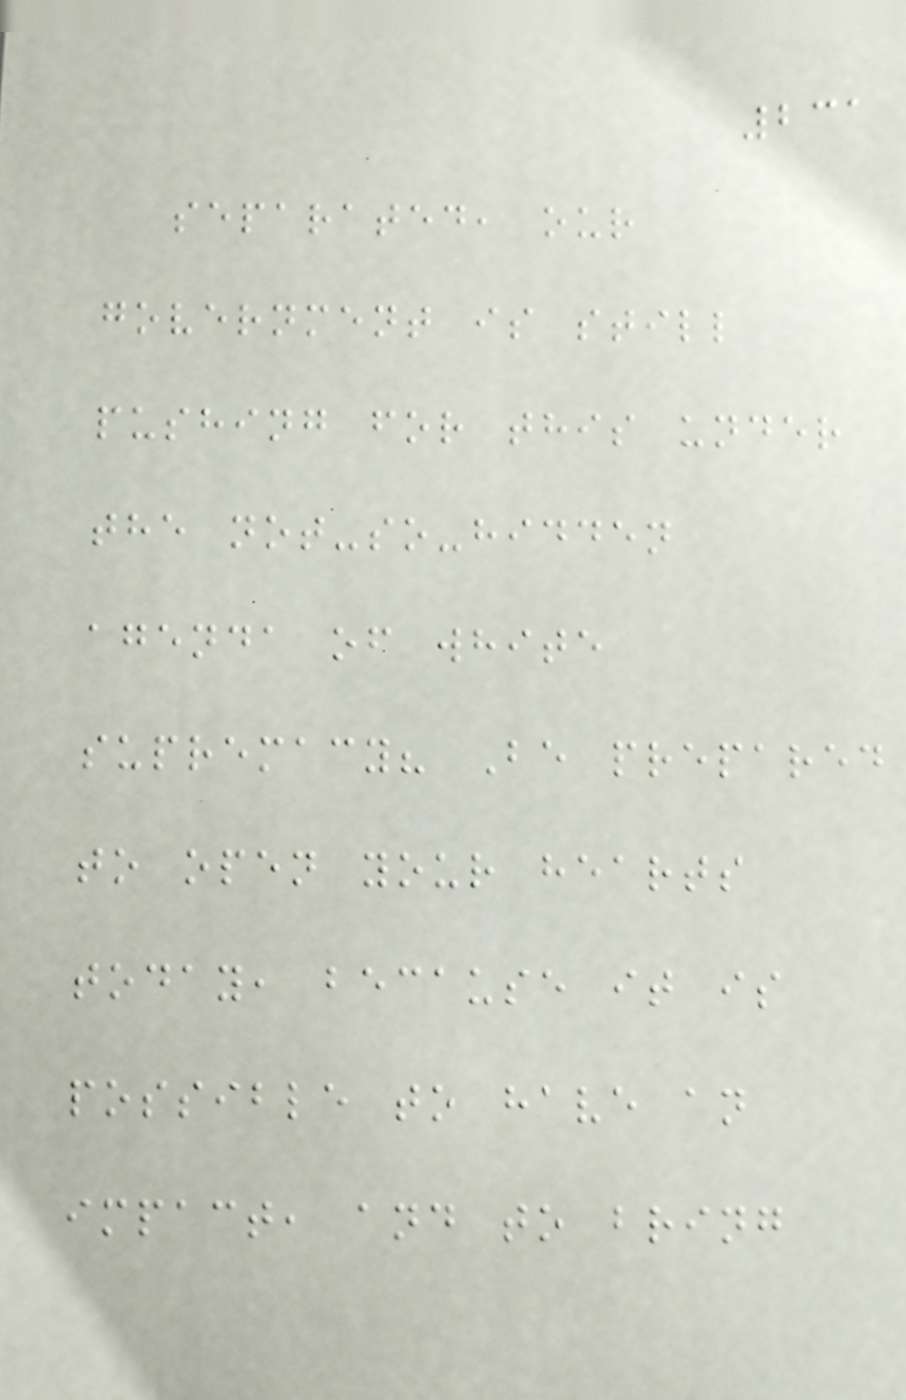231
separated, our
government is still
pushing for this under
the not-so-hidden
agenda of white
supremacy? Be prepared
to open your hearts
today, because it is
possible to have an
impact, and to bring
